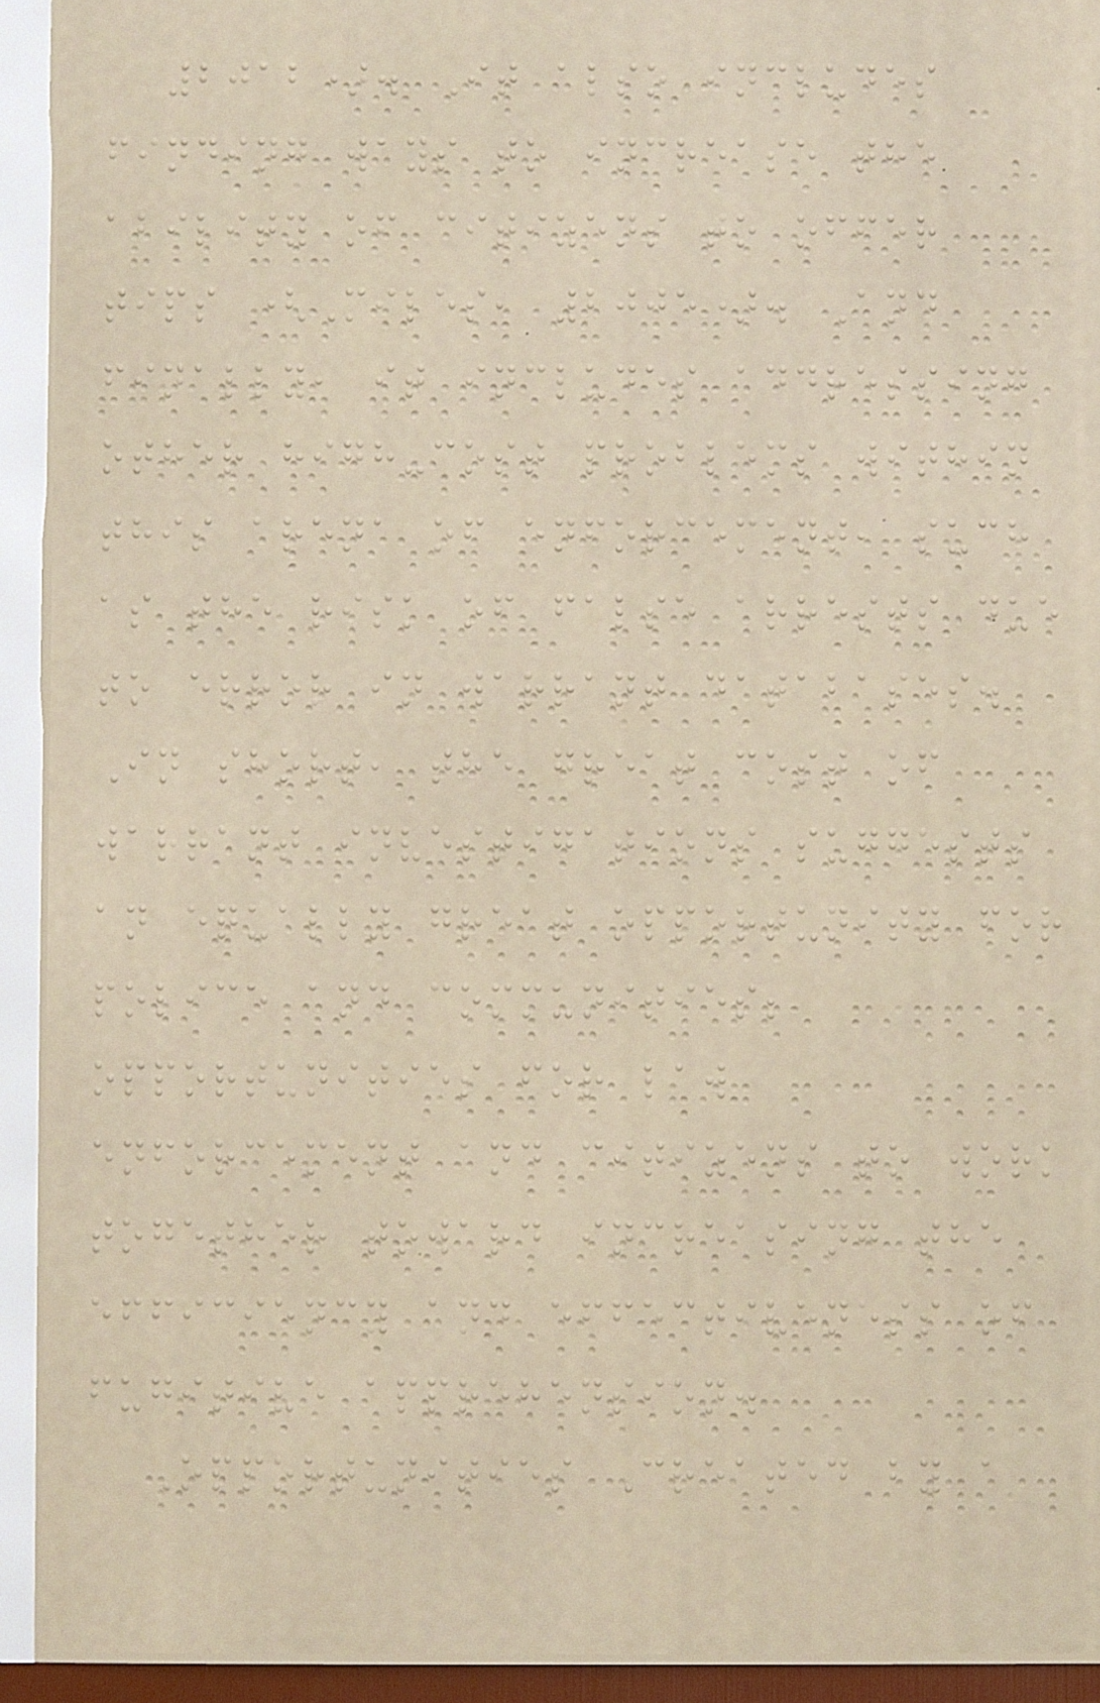2012). It also includes
finding ways to increase the
ability of citizens to offer
tips (Miles, 2005). And
finally, it includes addressing
other high-cost problems within
this arena of enforcement, such
as the risk of false arrests due
to error in warrant databases.
In short, the great cost of
warrant investigations suggests
an equally great opportunity for
police and communities;
opportunities for law
enforcement and citizens to work
together toward increasing the
efficiency and effectiveness of
fugitive apprehension.
Opportunities Created by a
